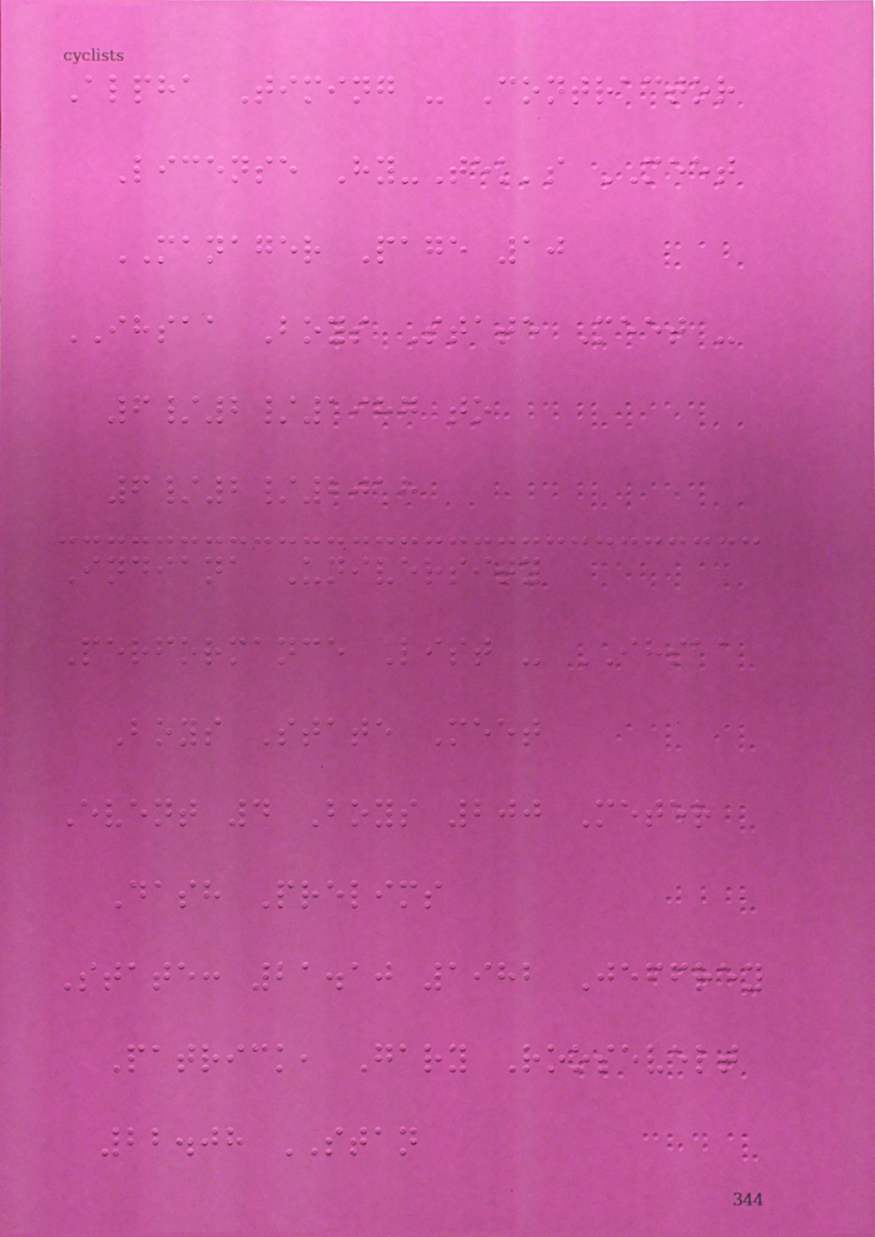Alpha Timing - Contractor
License Hy-Tek's MEET
MANAGER Page 10
IHSAA Boys State Meet -
6/2/1987 to
6/2/2018
Indiana University
Performance List - IHSAA
Boys State Meet
Event 4 Boys 200 Meter
Dash Prelims
State: 21.10 1982 Jeffrey
Patrick, Gary Roosevelt
22.08 STAN
